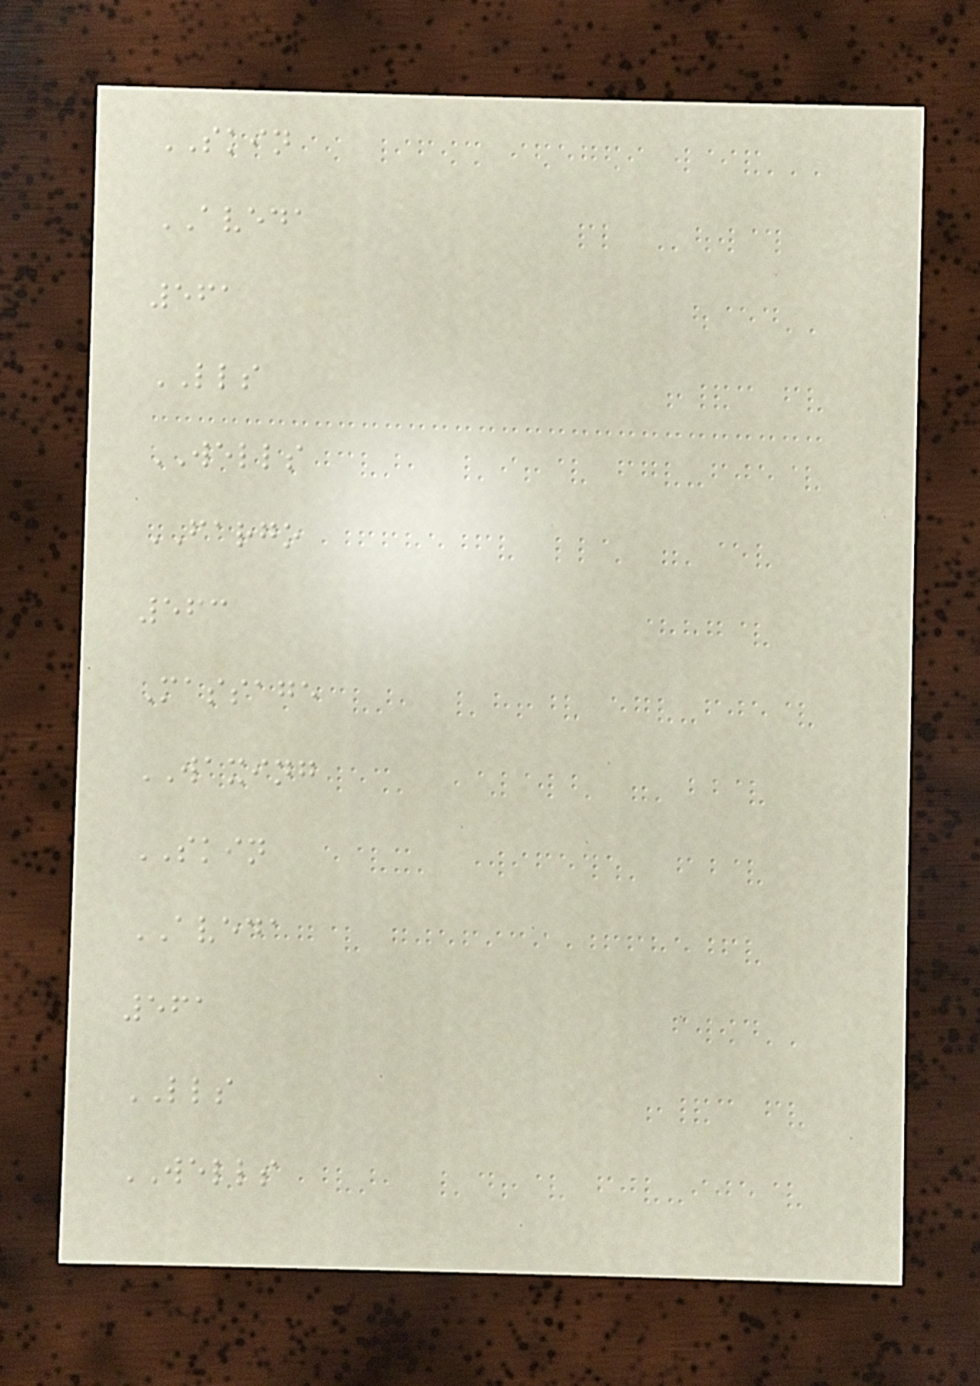SKIN
AVEDA
561
LLS
WELLS
FARGO
563
Massage
WAXING
SKIN
AVEDA
561
LLS
WELLS
